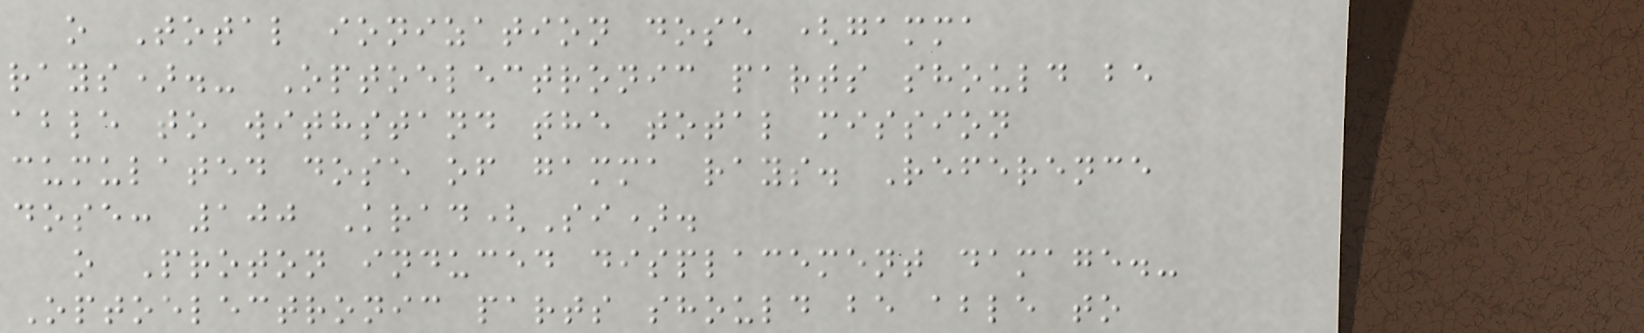o Total ionization dose (gamma
rays).- Optoelectronic parts should be
able to withstand the total mission
cumulated dose of gamma rays. Reference
dose: 100 Krad(Si).
o Proton induced displacement damage.-
Optoelectronic parts should be able to
